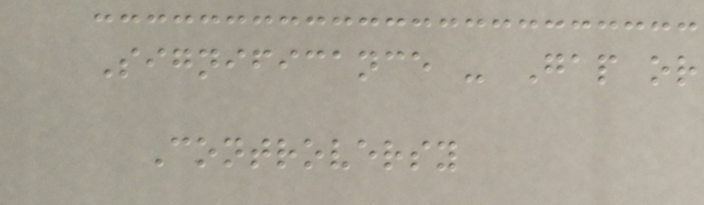Significance - Gap or
Controversy
